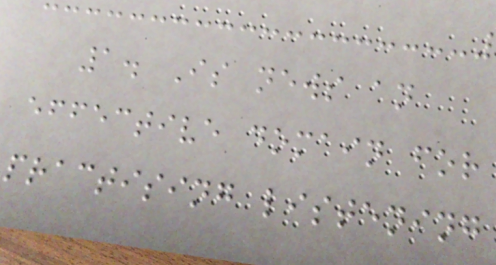1. Is news an
effective domain for
practising listening
